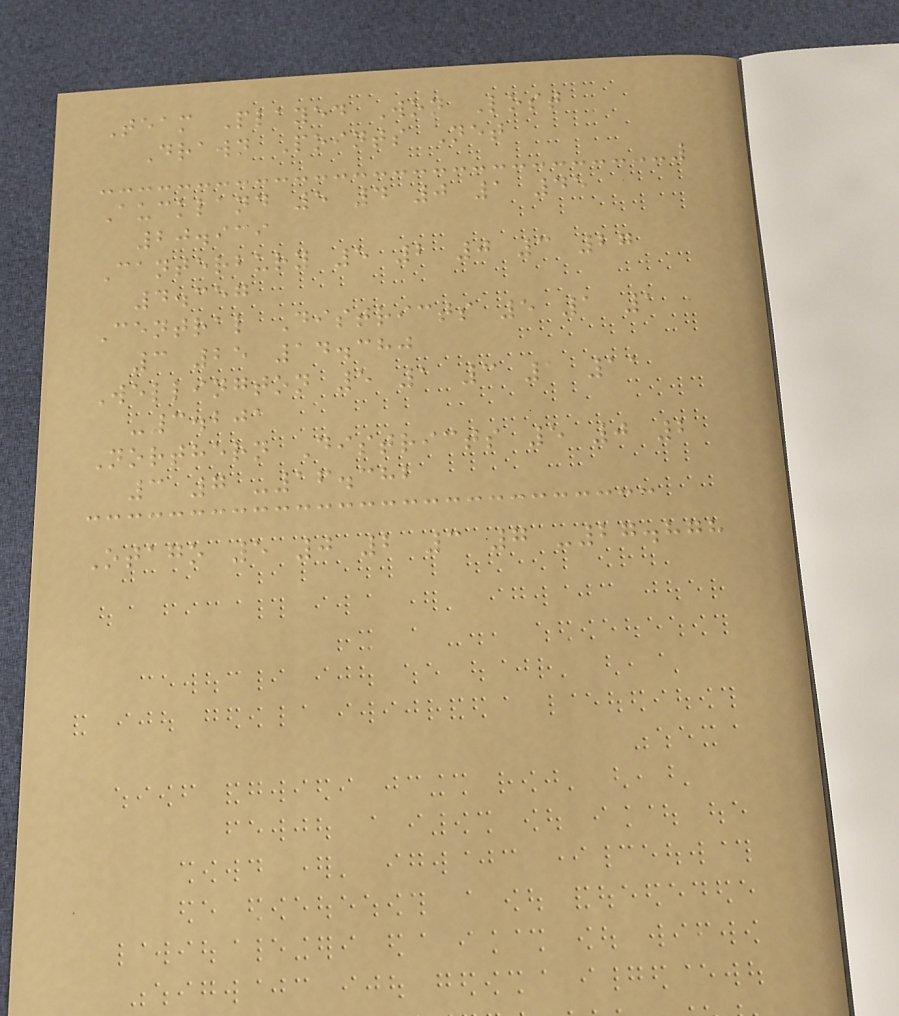Team Played Won Lost
Drawn Points Net
Auckland 5 4 0 1 45
20.939
Canterbury 5 2 0 3 27
4.357
Central Districts 5 1 1
3 25 14.380
Wellington 5 1 3 1 11
-3.201
Northern Districts 5 0 2
3 7 -16.382
Otago 5 0 2 3 7 -27.878
